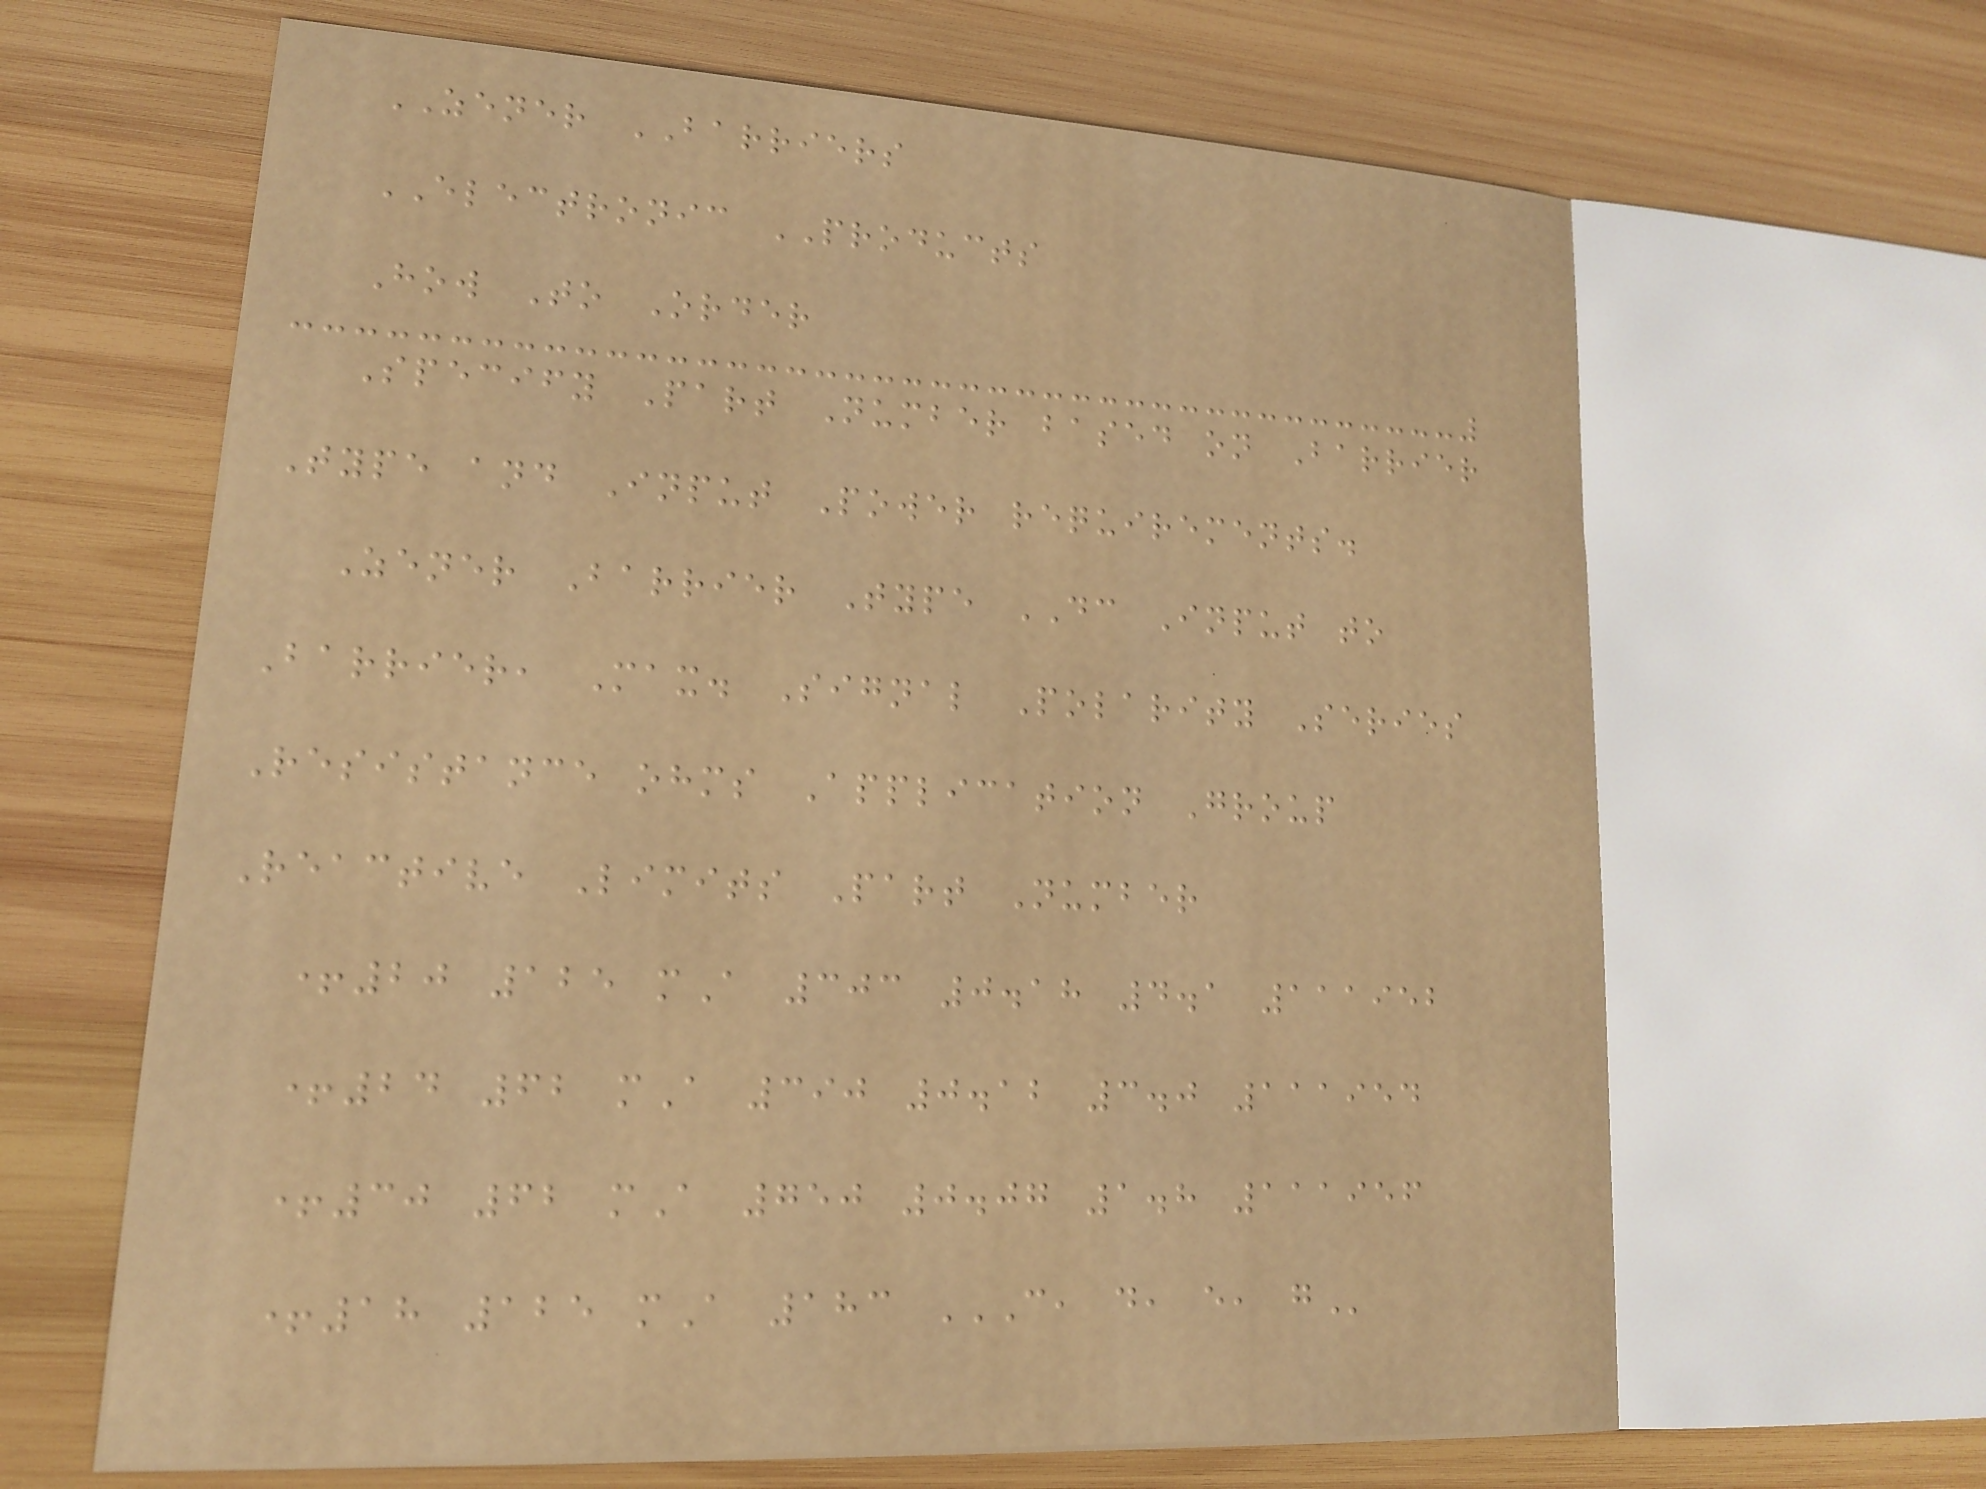ZENER BARRIERS
ELECTRONIC PRODUCTS
How To Order
Specify Part Number based on Barrier
Type and Input Power requirements.
Zener Barrier Type DC Input to
Barrier, Max. Signal Polarity Series
Resistance ohms Application Group
Reactive Limits Part Number
+20 125 mA 303 0.18 4.1 111952
+24 62 mA 390 0.12 3.0 111954
+30 62 mA 750 0.07 1.8 111956
+18 125 mA 183 C, D, E, G
